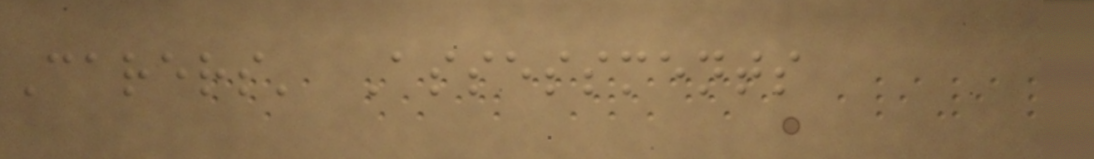Carers' Assessments
